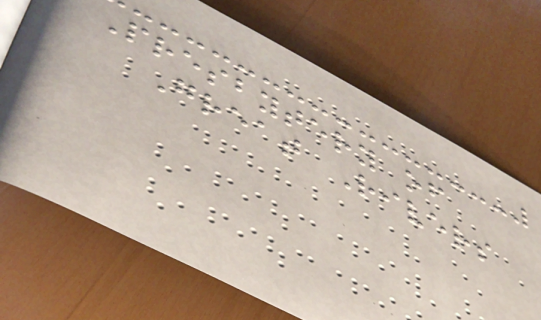Presbytery of
Great Rivers
